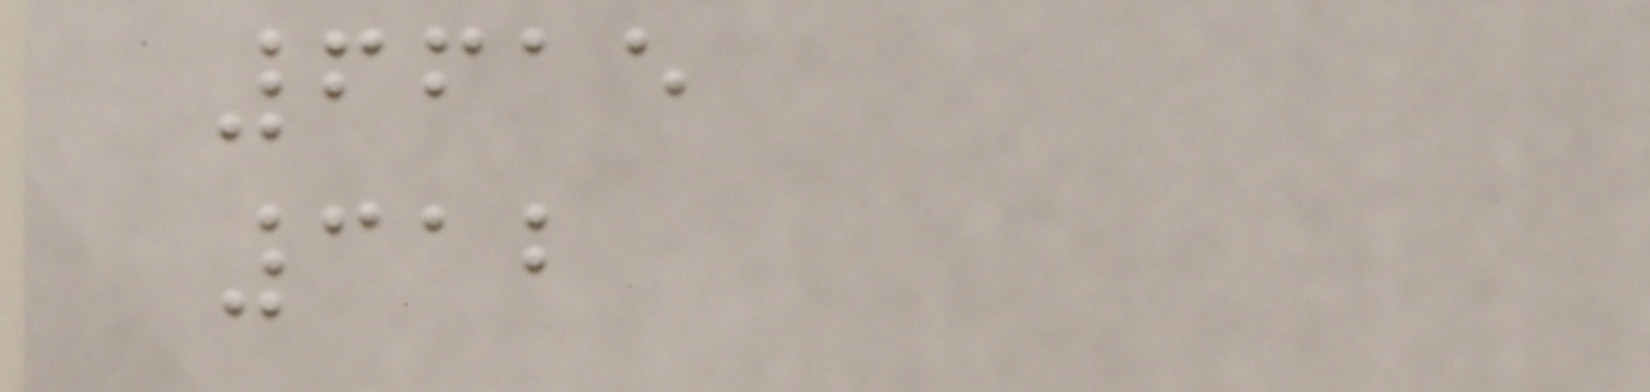6615
312
